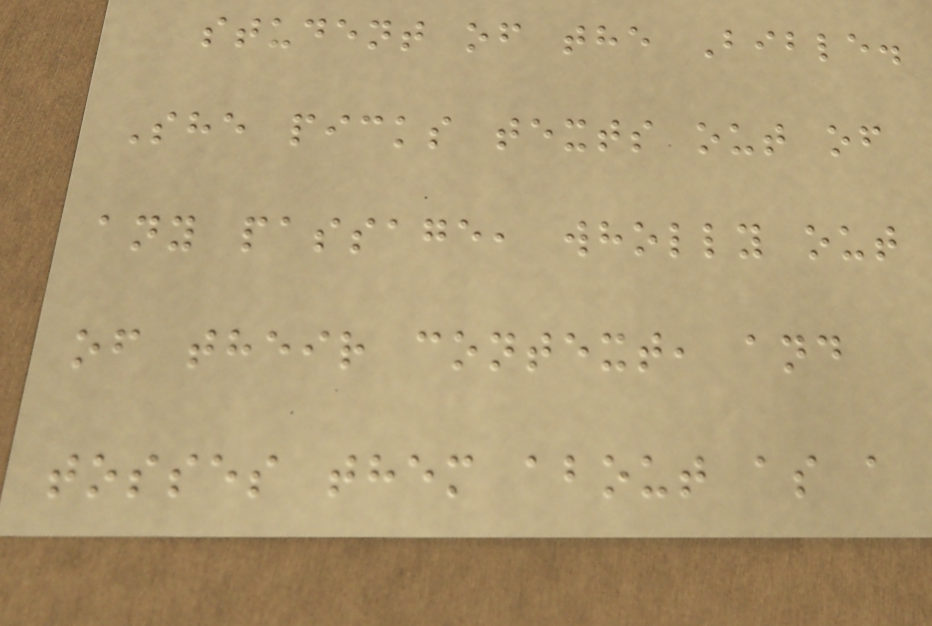student of the Bible.
She picks texts out of
any passage, wholly out
of their context, and
tosses them about as a
